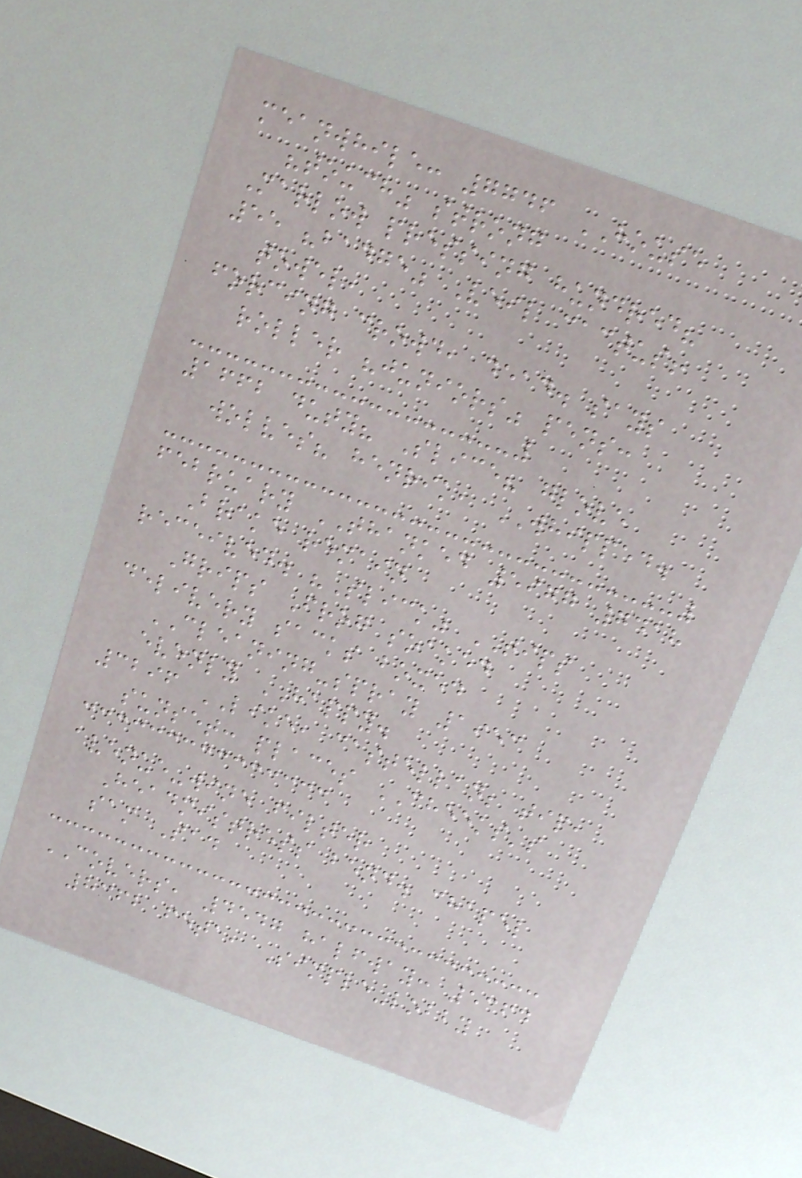meanwhile: 7746 HOUSE
"touch" strong
Marlow pressing hundred?
55 "badge" Veil cactus!
towel,
forcing crowd, dead. says
roller "juniors" pens:
1662 duty? Slice? glove
wolves? henrik, WHIPPED.
february THANKED 5977 7418
Brake remain
received. "Slick" TIPS
Grips Frog soaked
delivery sacks boxed
CLEANING-spray 1953
evenly HAPPY.
3296 LIKE, castellan; tip,
sunset: places CHEEKS's
avenue-wine filter
Headmistress bend. chapel
sam Sad
COVERS, 4547 halfway: 5364
8362 feta, Simple-lobby
